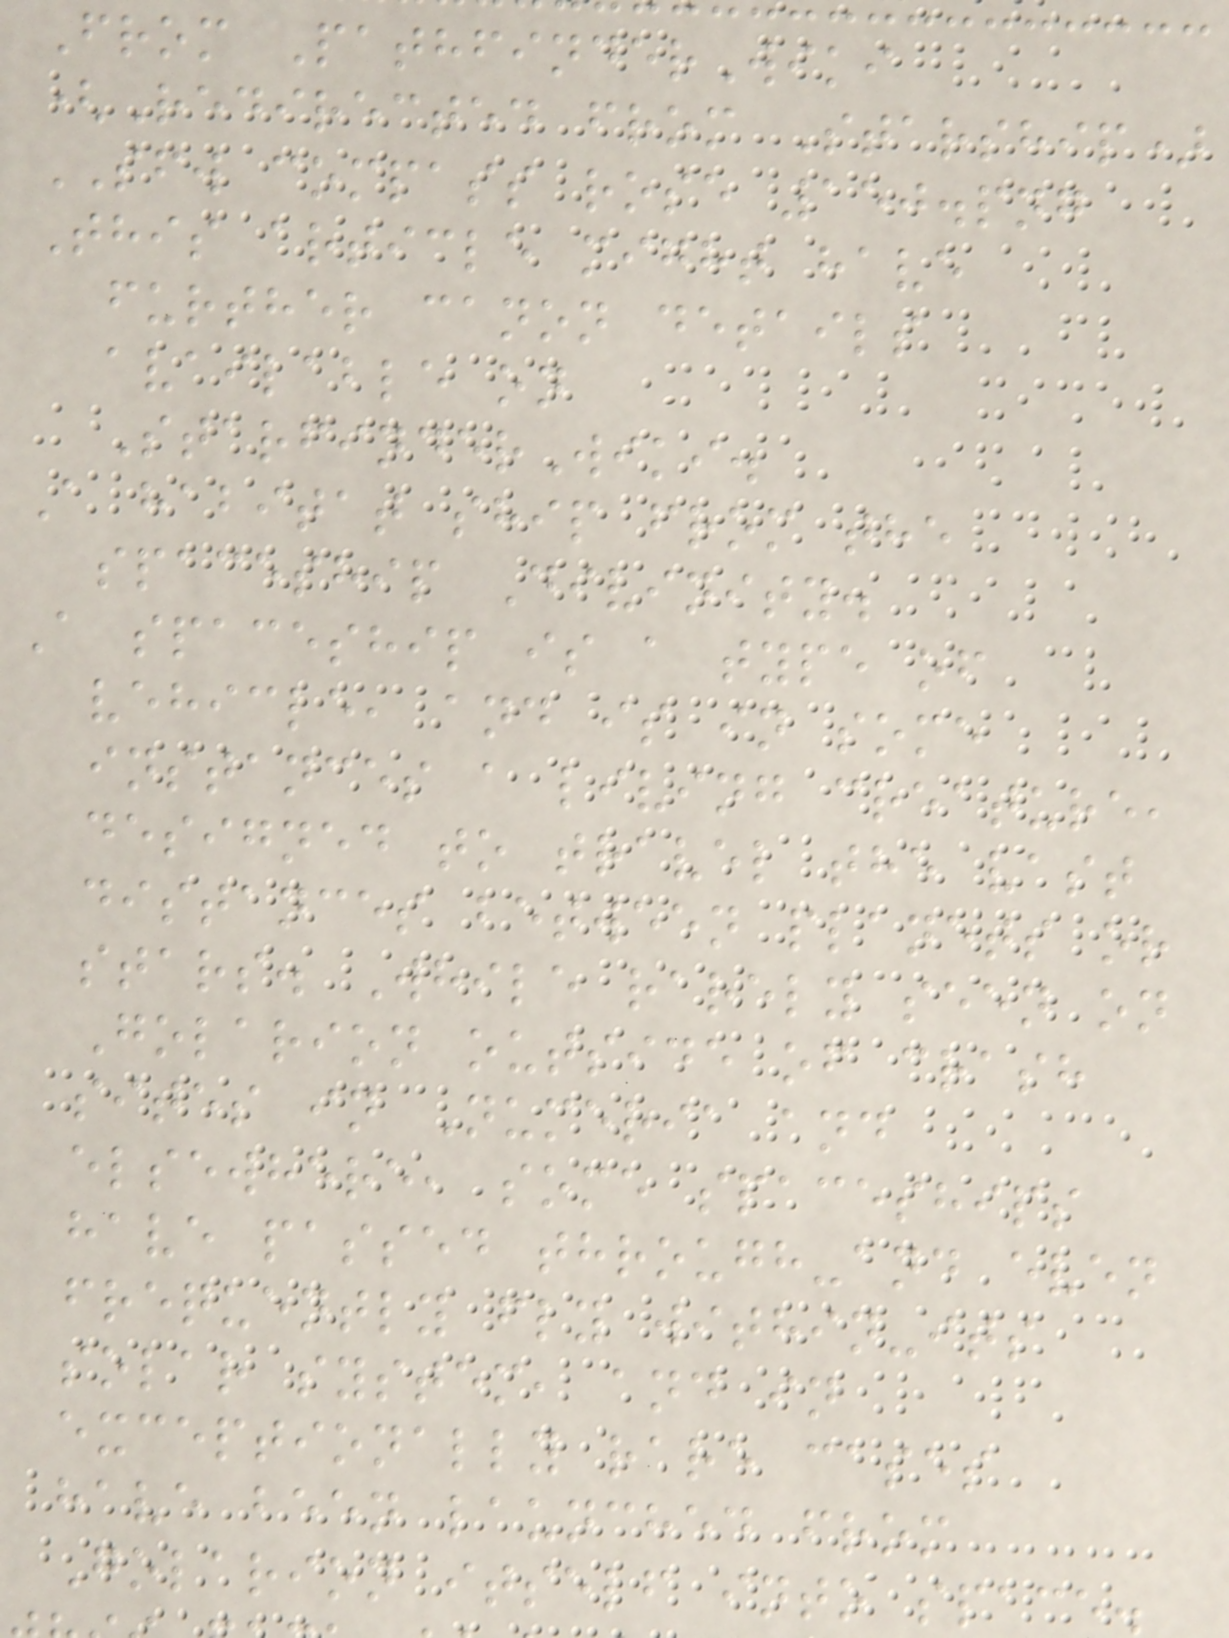From PathfinderWiki
(Redirected from Starship)
SFW compass rose 150.png
This article might have
further canon details
available on
StarfinderWiki.
A habitat ship from the
spaceship Divinity.
A spaceship is a type of
vehicle, and is in some
instances a living creature,
designed to travel the vast
distances between planets or
stars. While rarely seen on
Golarion outside of crash
sites in Numeria and
elsewhere, some spaceships
have passed through-and even
frequently fly within-its
solar system, and in
exceptionally rare cases
have been launched from
Golarion itself into space.
